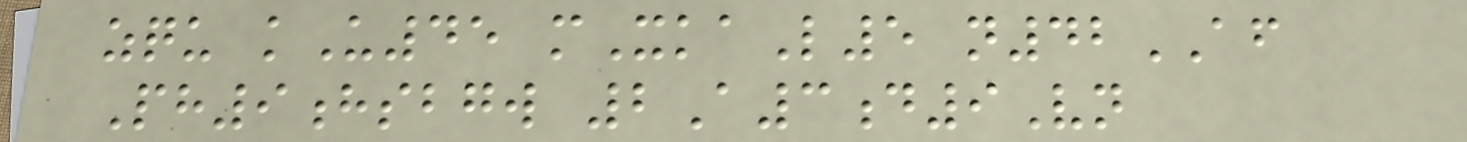zqu kU45 mXkaL5 n42AF
Ph9hsbgw 2A3d9Vn
